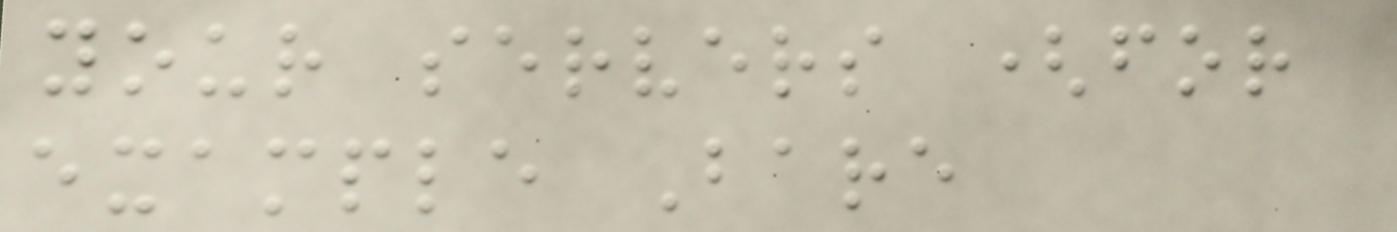your servers (for
example Bare
